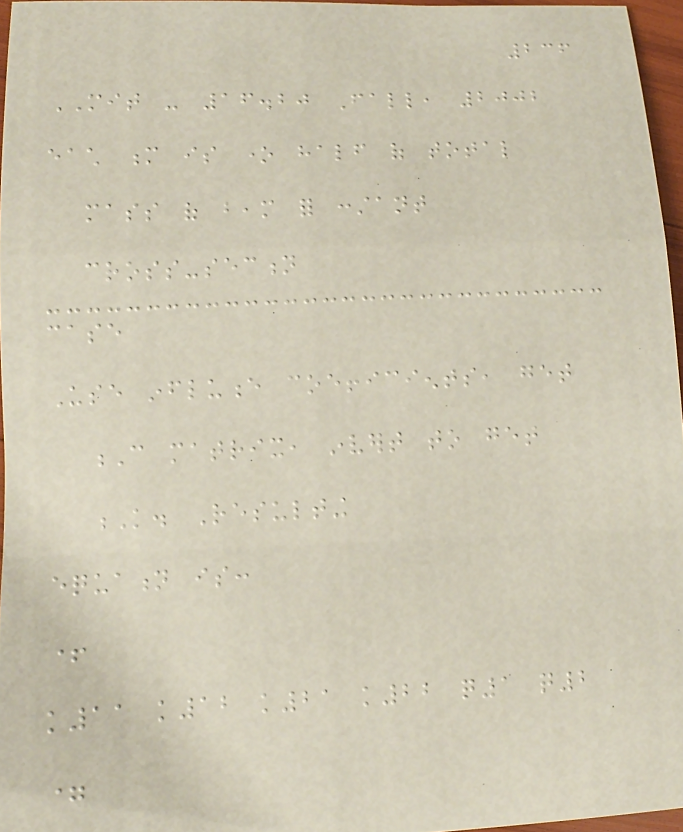236
MIT - 16.20 Fall, 2002
each m is one half of total
mass of beam for constant
cross-section
case
Use influence coefficients, get
C matrix, invert to get
K. Resulting
equation is:
+
k11 k12 k21 k22 q1 q2
=
